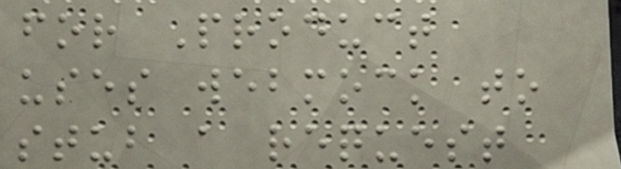for Product
uses webmock to
stub a request
